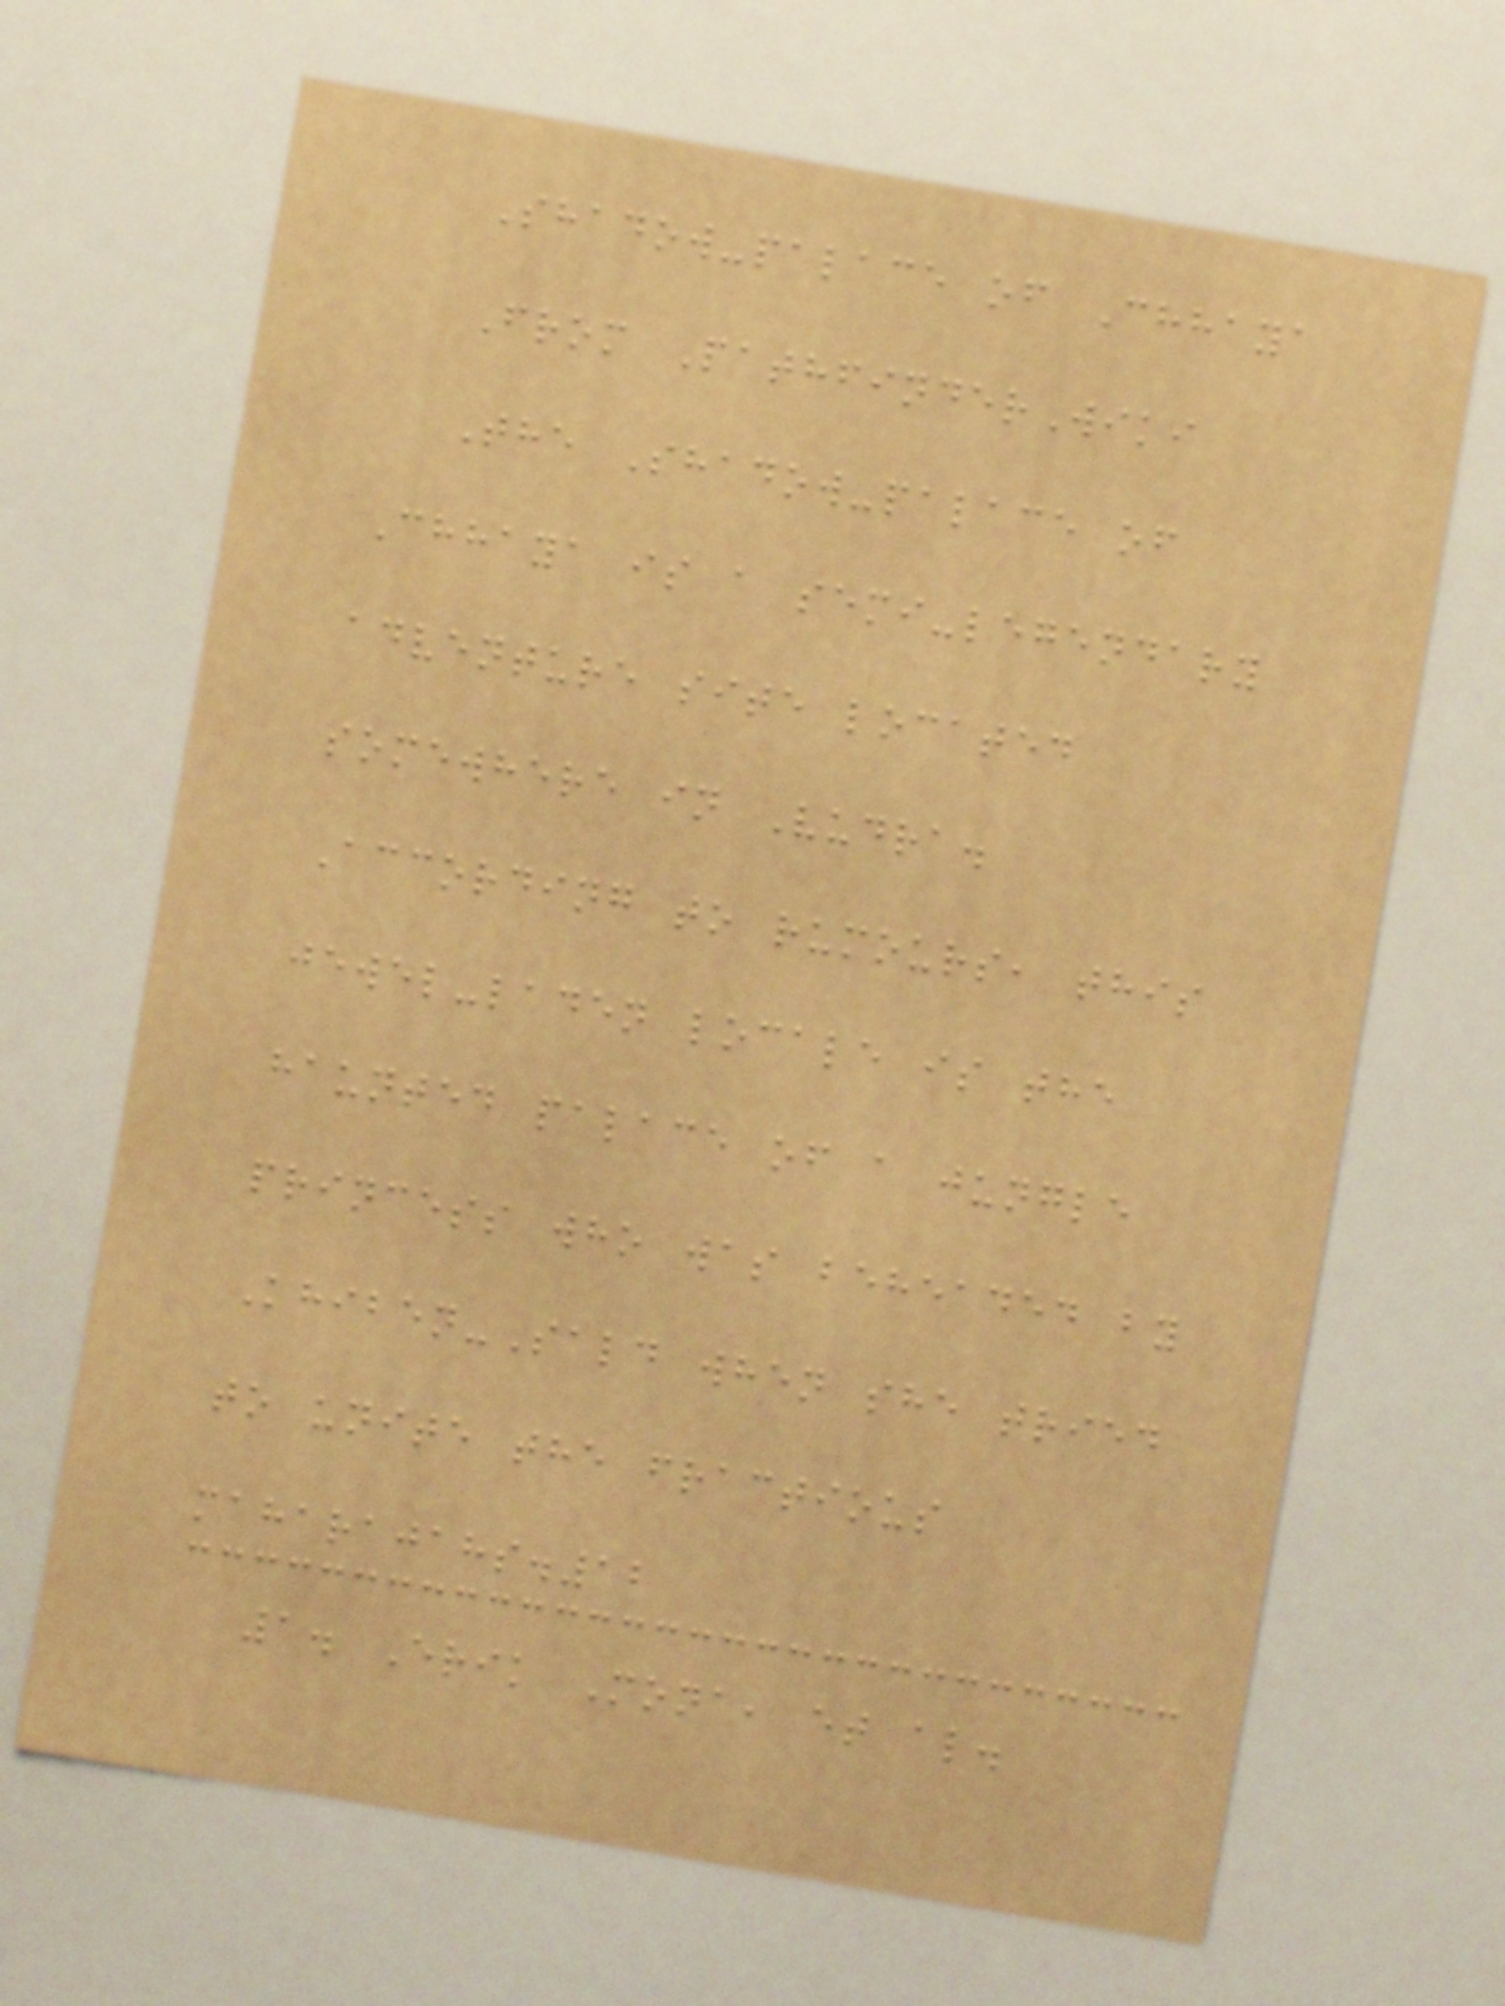Shadow-palace of Chhaya
From PathfinderWiki
The Shadow-palace of
Chhaya is a semi-legendary
adventure site located
somewhere in Vudra.
According to rumours, this
jewel-laden locale is the
haunted palace of a jungle
princess who was beheaded by
Khiben-Sald when she tried
to unite the fractious
maharajahs.12
1. Erik Mona, et al.
